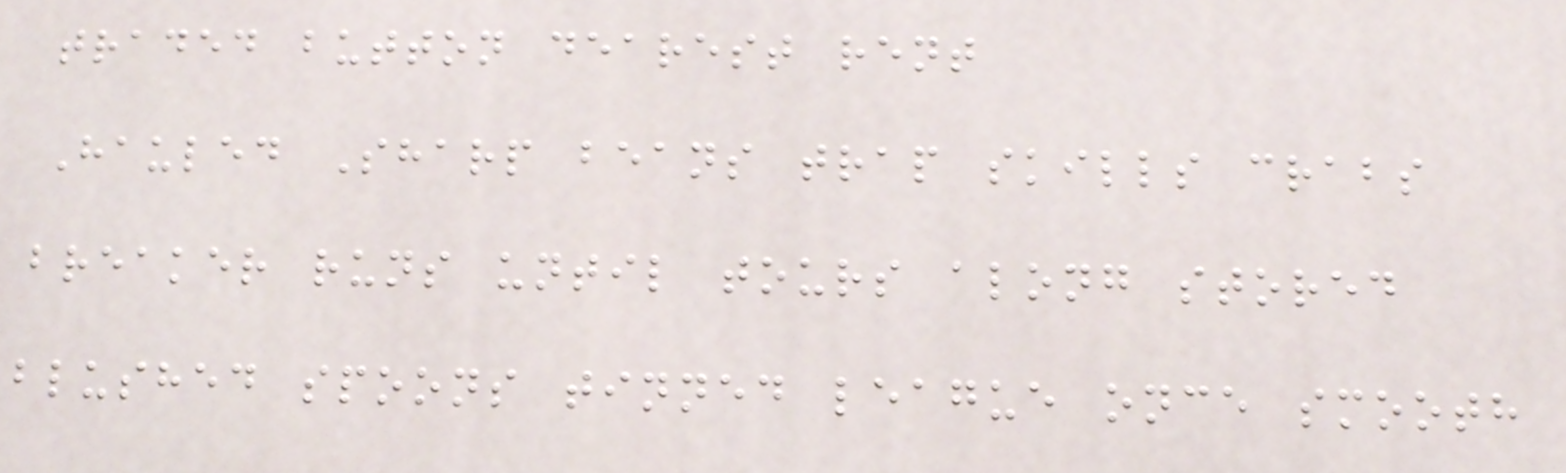traded button dearest rent
Hauled Sharp beans trap skills crabs
breaker runs until tours along stored
blushed spoons tinned league once smooth
